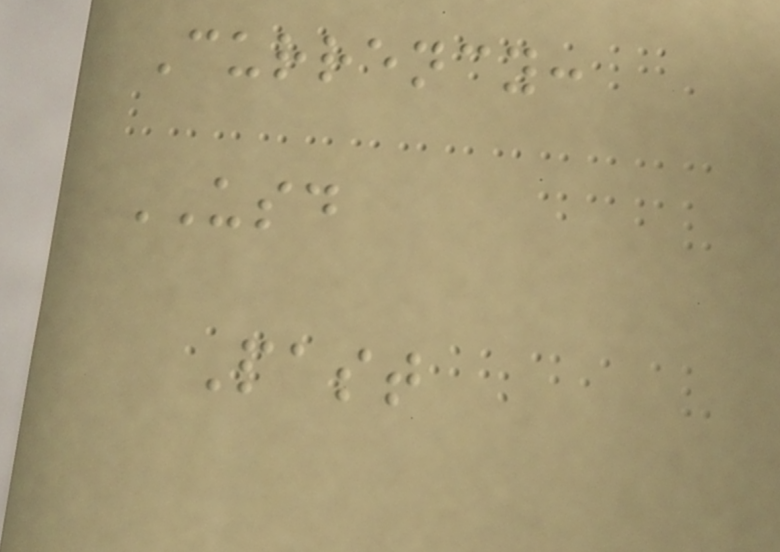Currency:
USD
Past
